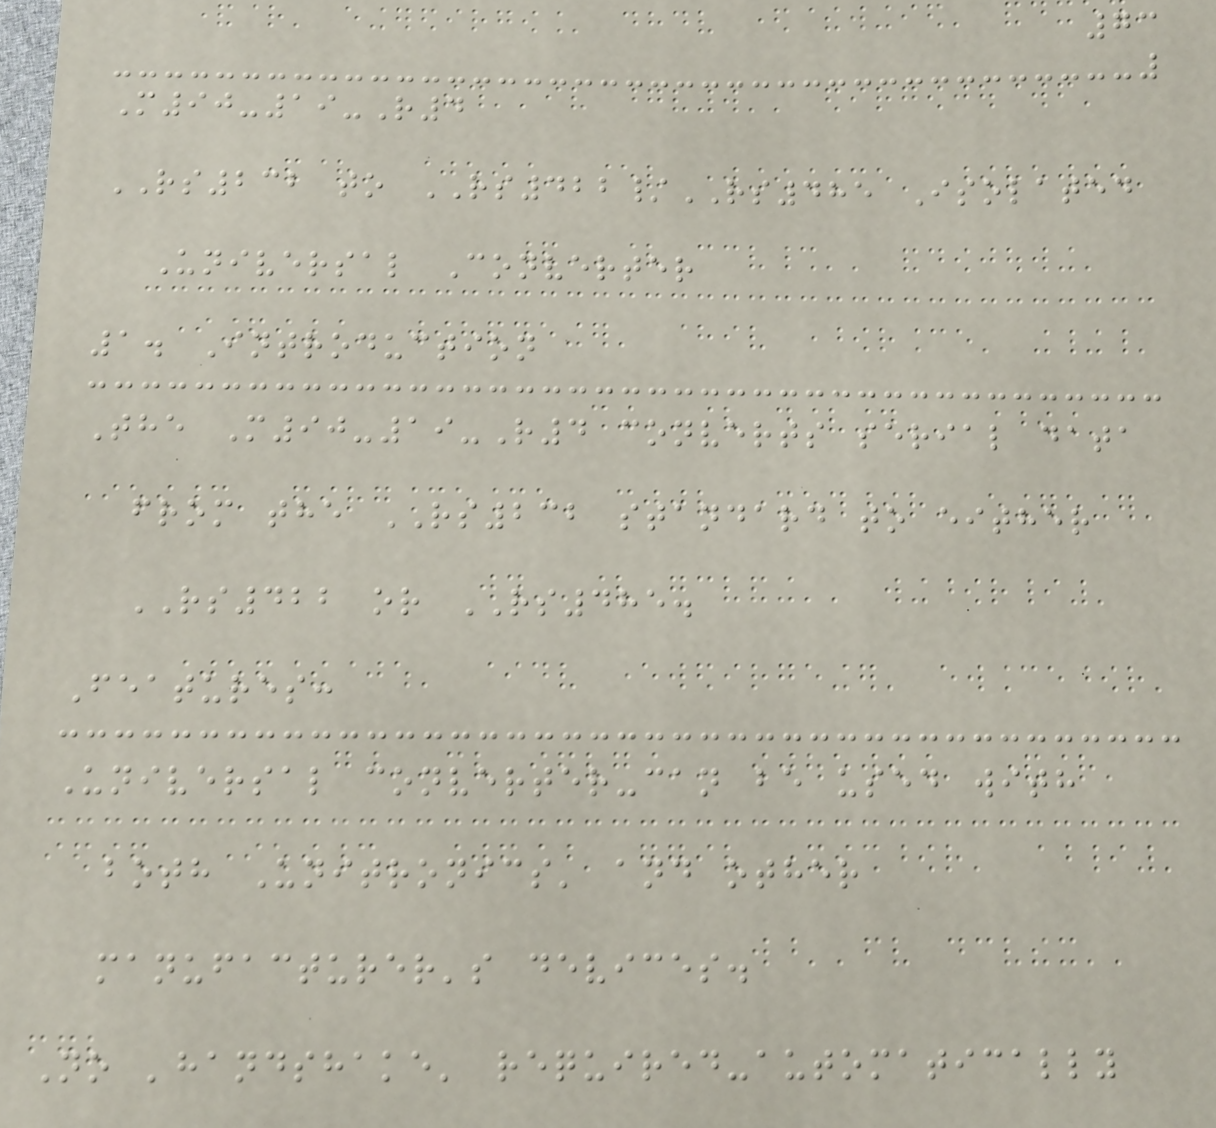73
M90-19-R4
RS232 to RS422/RS485 Isolated
Universal Converter
1. Introduction
The M90-19-R4 converts serial data
from the RS232 standard to either
RS422 or RS485.
Features:
Universal converter-can be used with
both Unitronics' and other
manufacturer's devices.
No 'handshake' required-automatically
